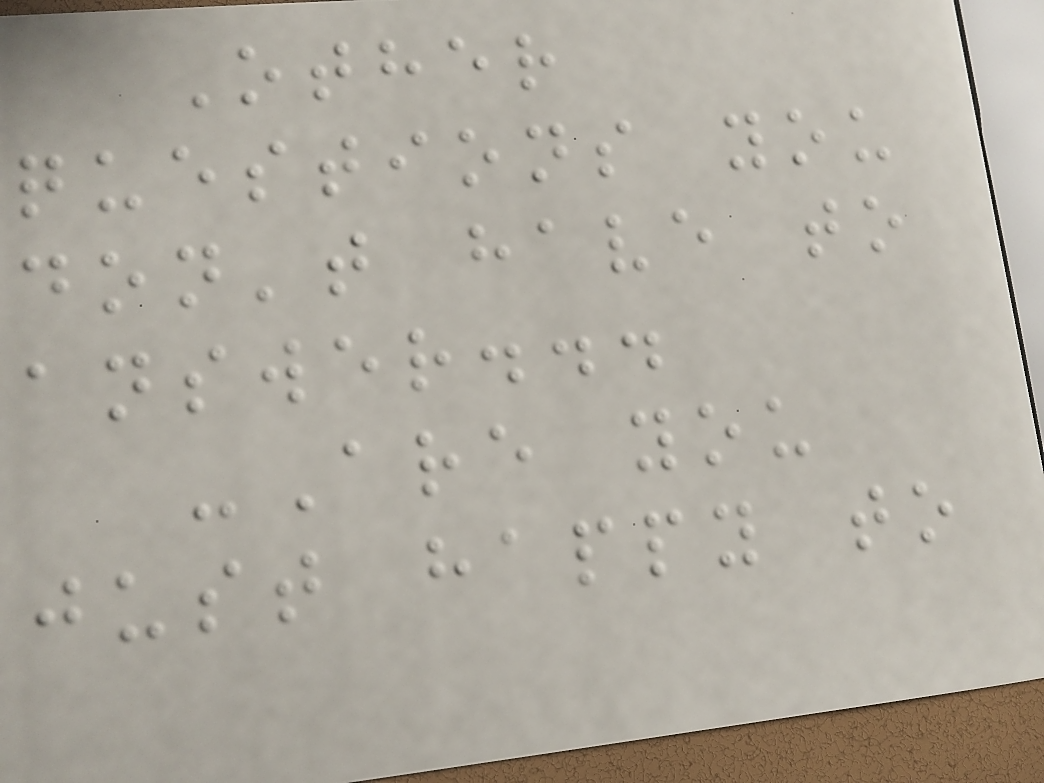Other
questions you
don't have to
answer...
-Are you
just happy to
